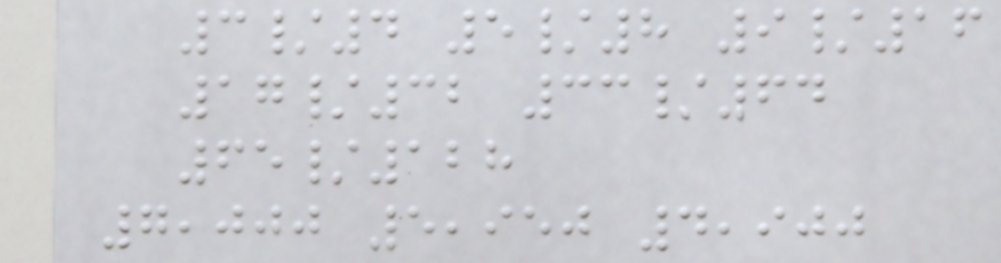3/4 5/8 9/16
17/32 33/64
65/128
7,000 5,950 4,900
